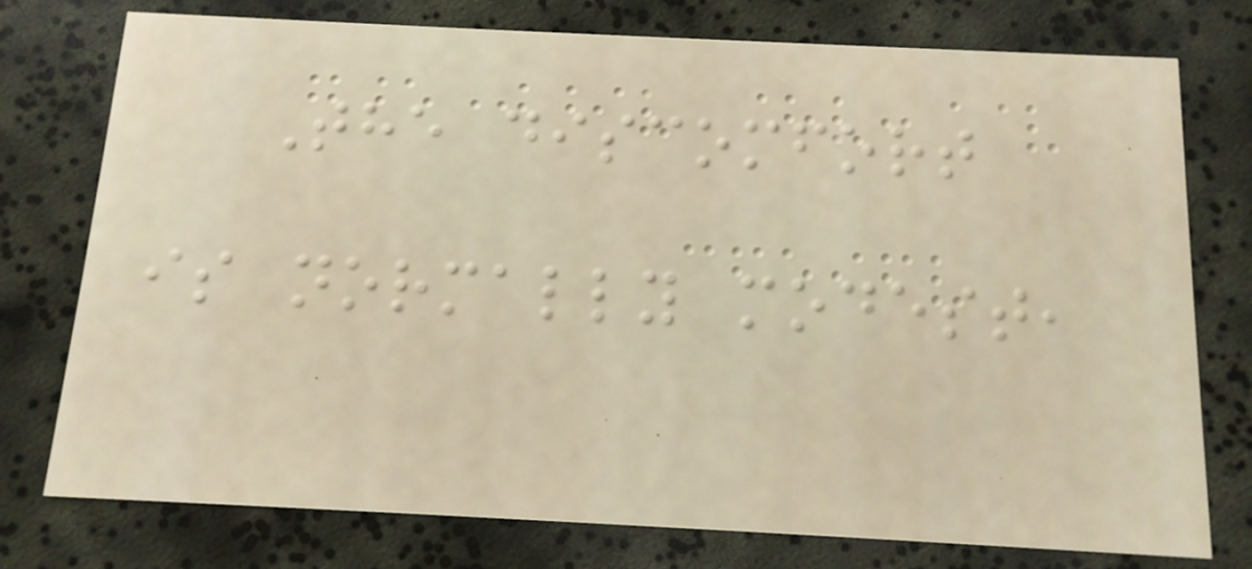The discomfort
is normally modest,
